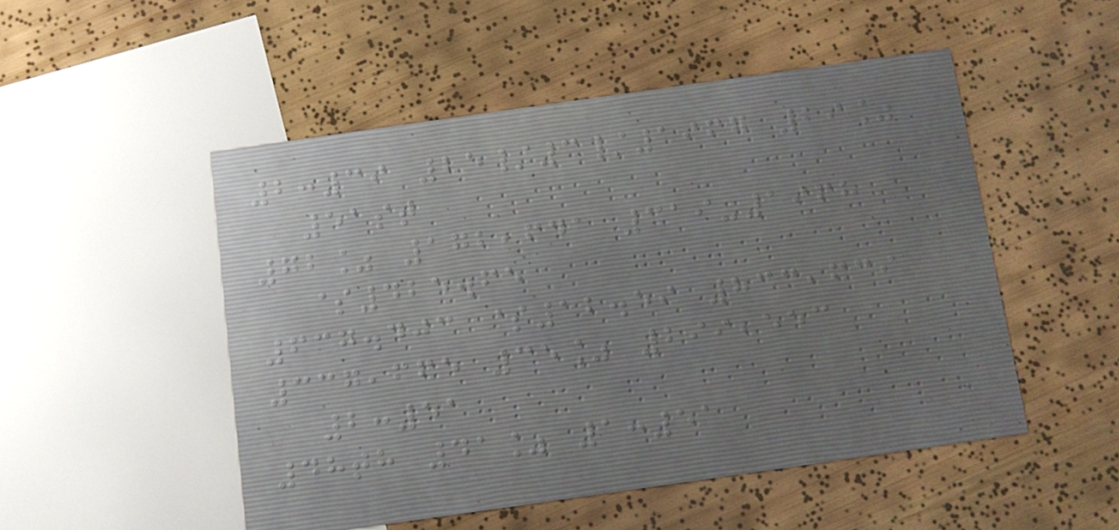2:39 25/3/1967 29%
51st
72% 172,641 319-1968
$425.65
637.403 $12.59 833,639
337,665 35% 299,553
2:51
48th 41% 1:51
